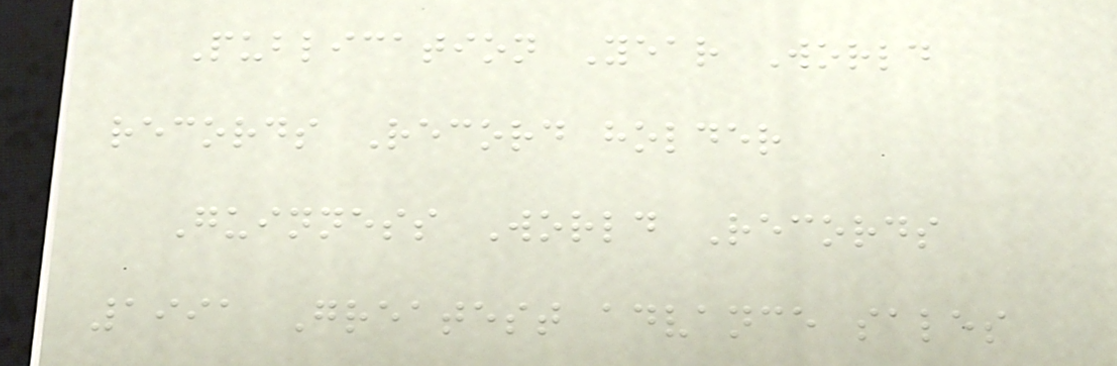Publication Year World
records Record holder
Guinness World Records
1991 Greatest advance sales
